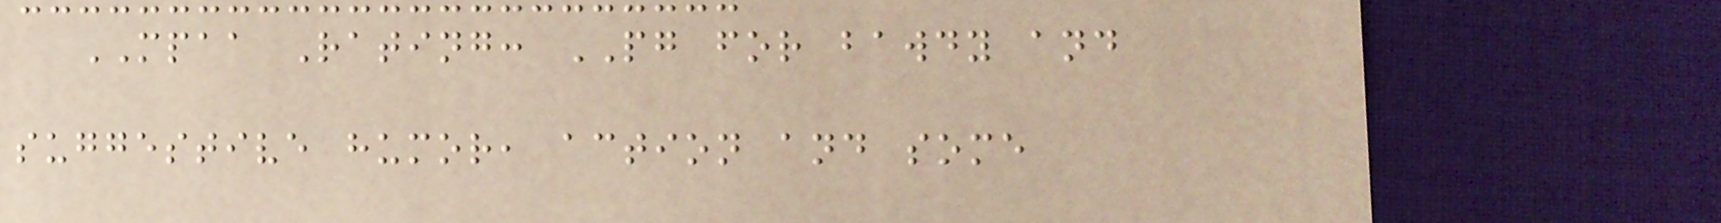MPAA Rating: PG for bawdy and
suggestive humor, action and some
